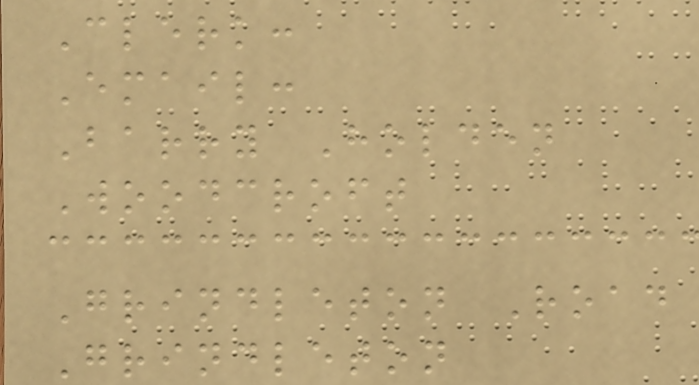Clerk:
Email:
Barry Holden
Woodcroft
Grindleton Road
Grindleton
